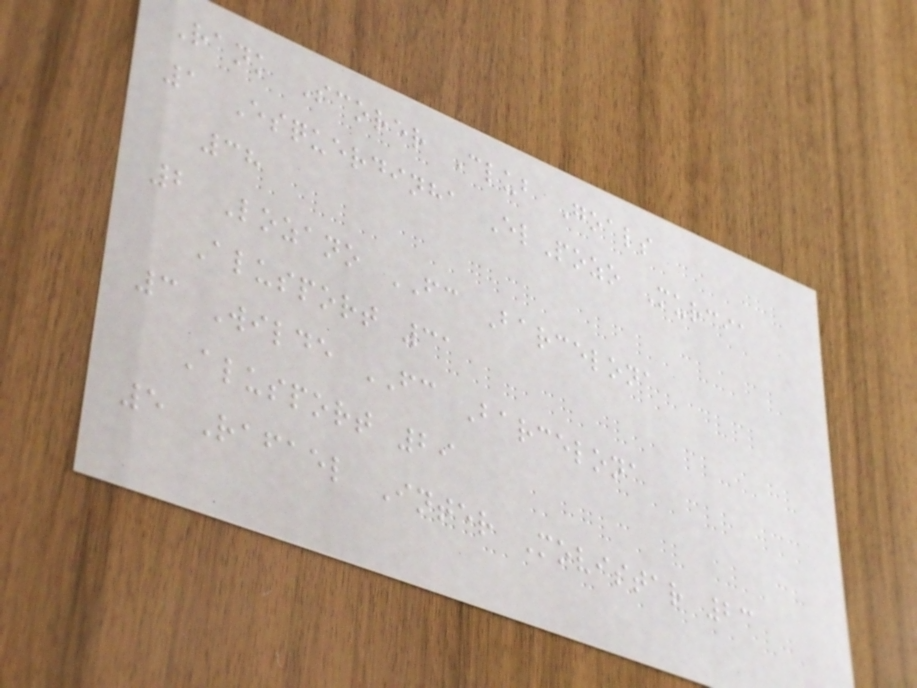Rank Scorer Club Goals
1 Esquerdinha ElPozo Murcia
38
2 Lozano FC Barcelona
Alusport 31
3 Wilde FC Barcelona
Alusport 29
5 Rafael Inter Movistar 23
